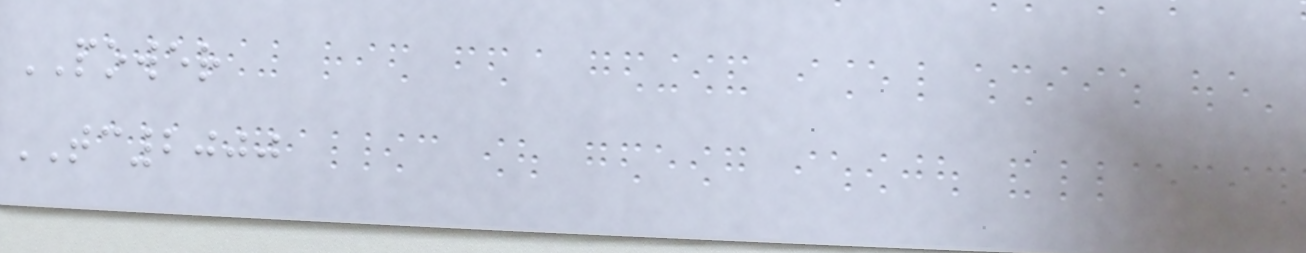POWER
TC2000
